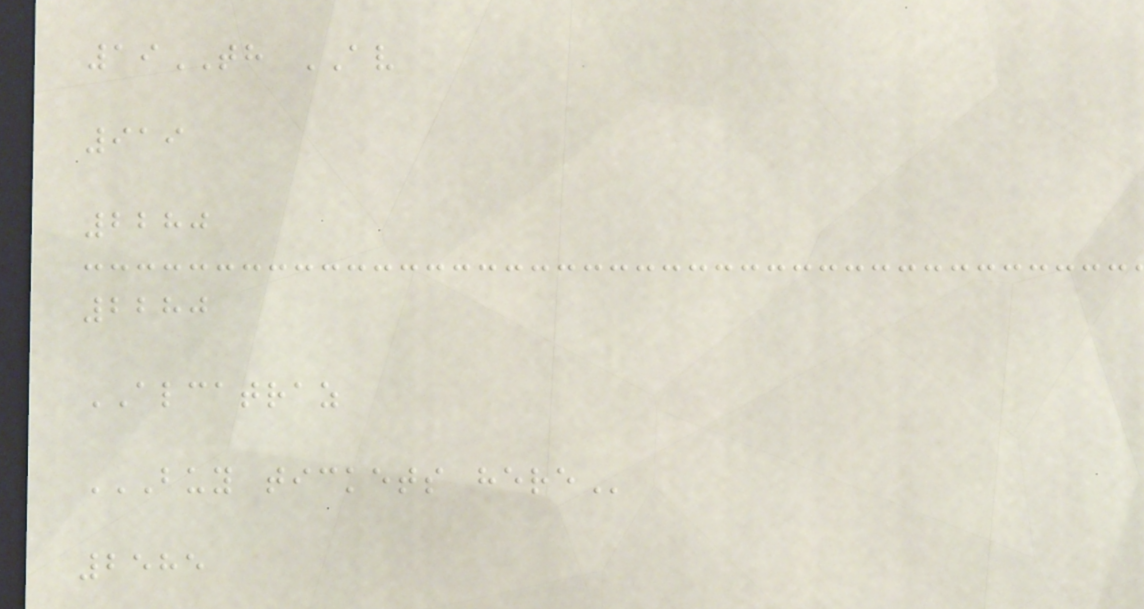19TH AV
919
2280
2280
ALCATRAZ
BUY TICKETS HERE
2585
